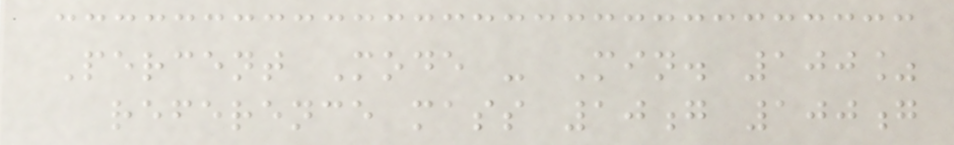Percent Mode - Min. 100%
reference mass 10g 100g
